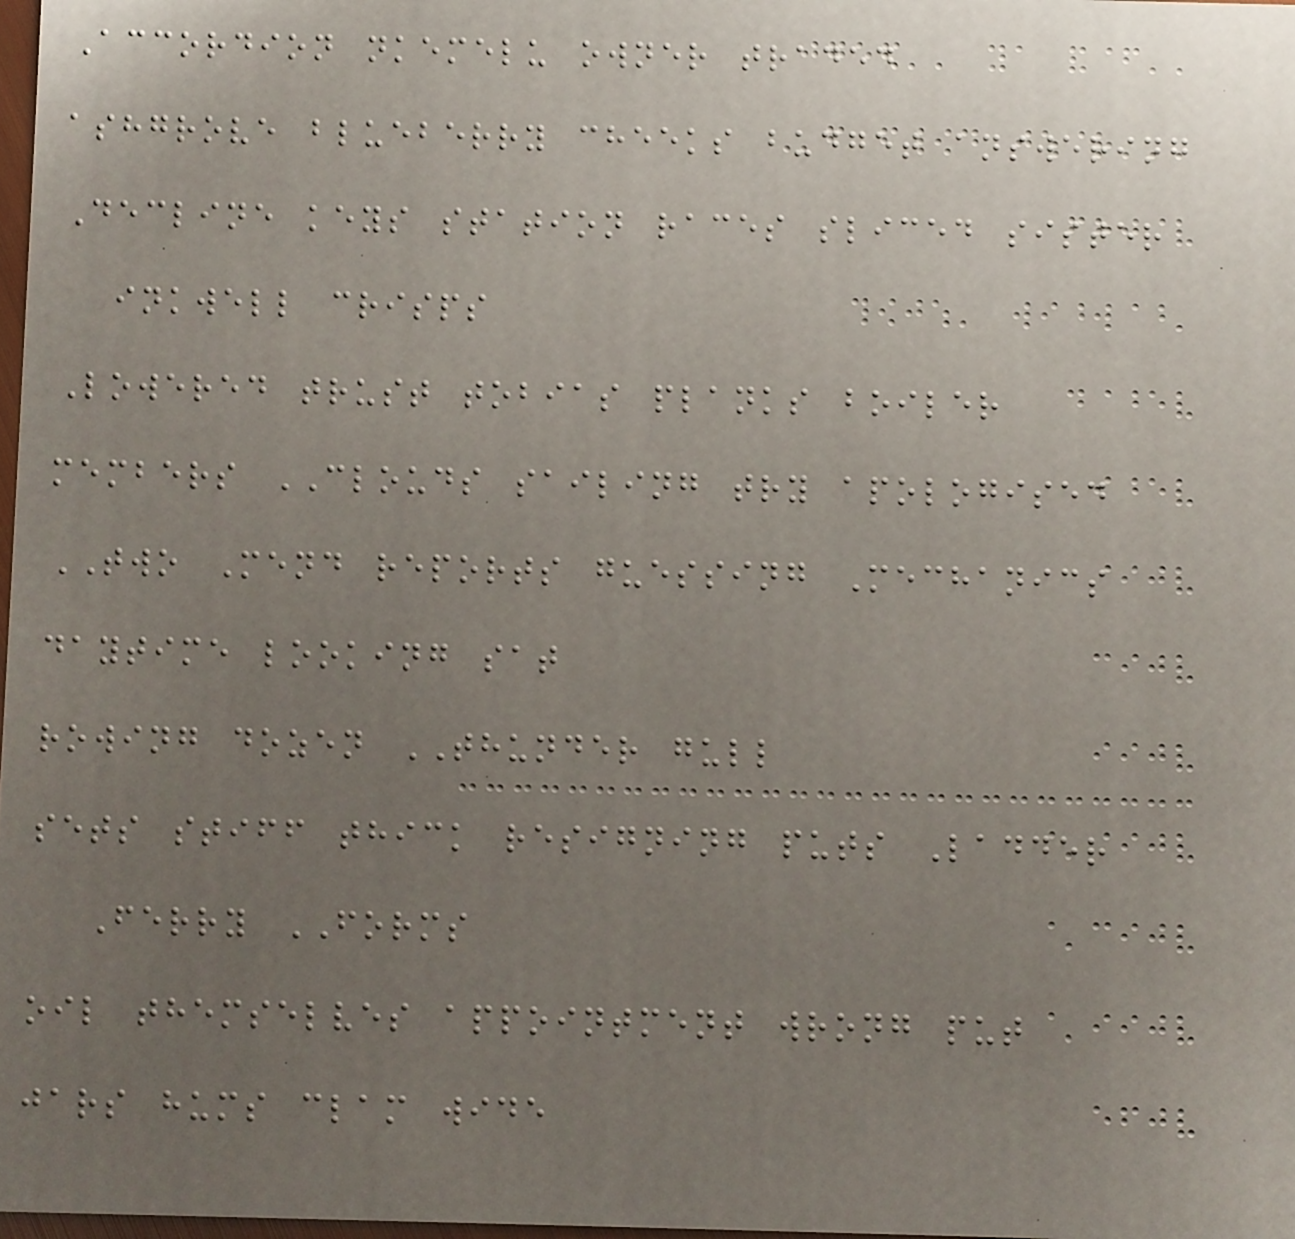Accordion nkemelu owner traded
ashgrove blueberry cheeks budget answering
Decline keys station races sliced sister
inkwell crisps
Lowered trust tobias planks boiler
members CLOUDS sailing try apologised
TWO Mend reports guessing Mechanics
daytime looking sat
rowing dozen THUNDER gull
sets stiff thick resigning puts Ladder
Ferry FORMS
oil themselves appointment wrong put
jars hums clam wide
